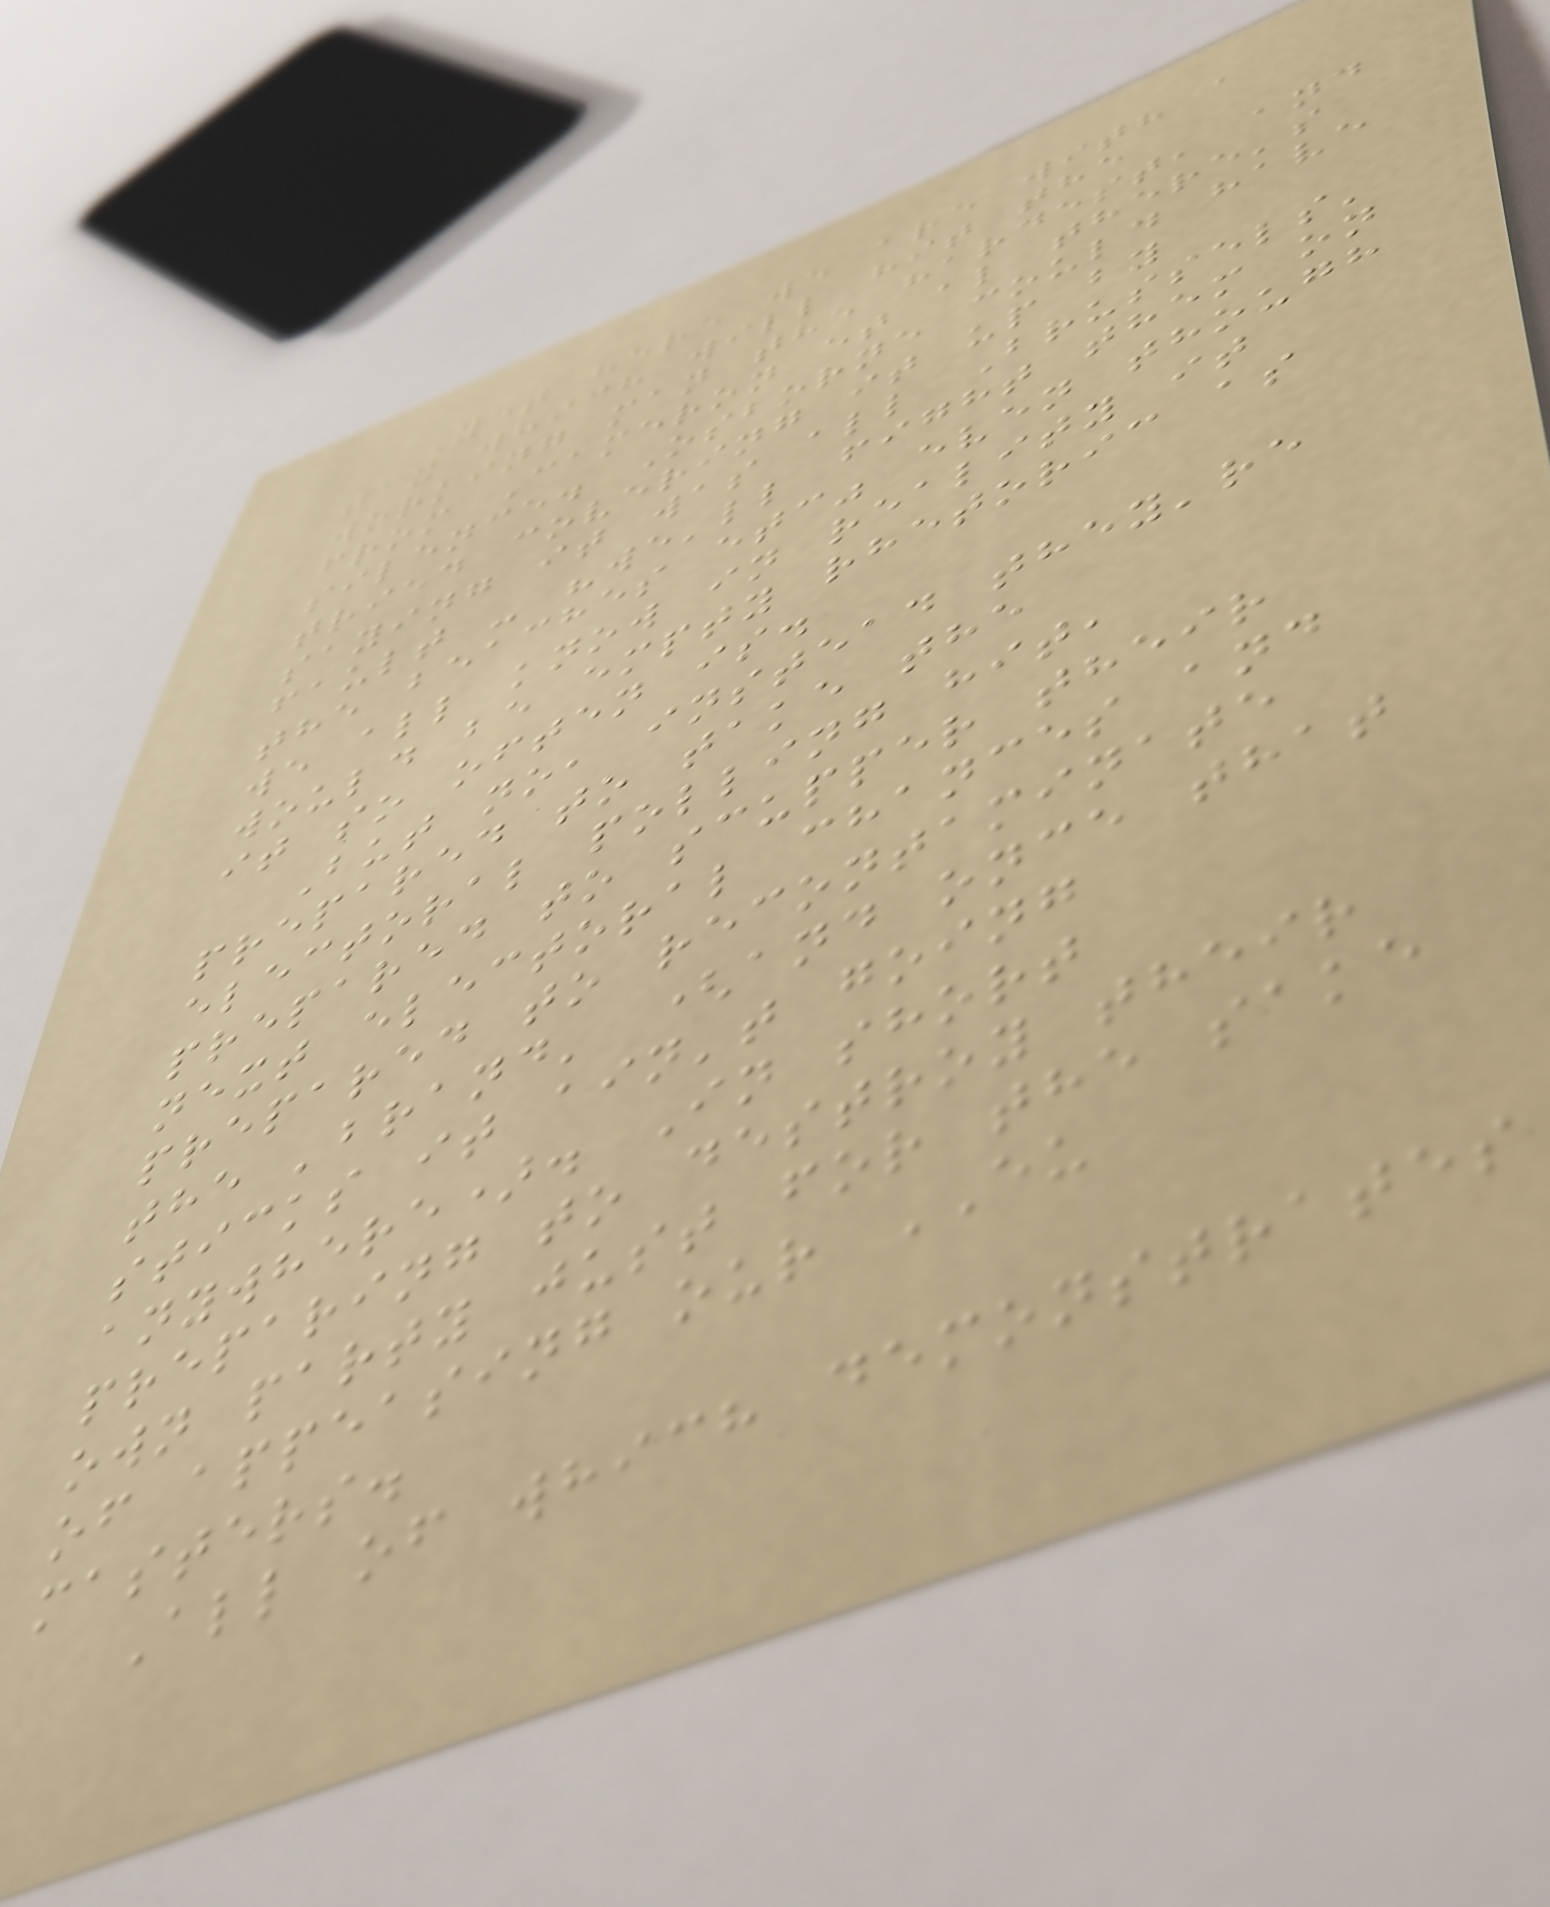Yet here we are with a
tax which will hit the
working man the hardest, and
from Cameron et al there's
silence. Osborne could have
tried covering it up by
saying it was all Brussels'
fault - "we'll fight them on
the beaches etc" even though
we all know in reality it
would be empty rhetoric as
it so often is.
But no, instead they're
prepared to take the
electoral polling hit,
prepared to scupper their
next electoral chances and
prepared to recontaminate
the 'brand' (and once that
sticks it ain't going
anywhere). In short
preparing to destroy their
own party just for the sake
of appeasing our EU
masters.
All of which demonstrates
